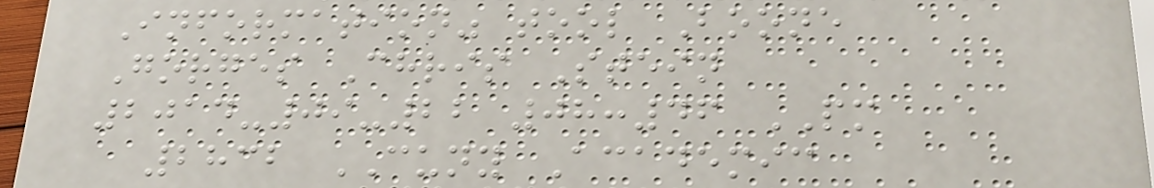Information" tool Boone
Gorges Chris Stein
2014-09-22 08:46 PM
2832 CUNY Academic
